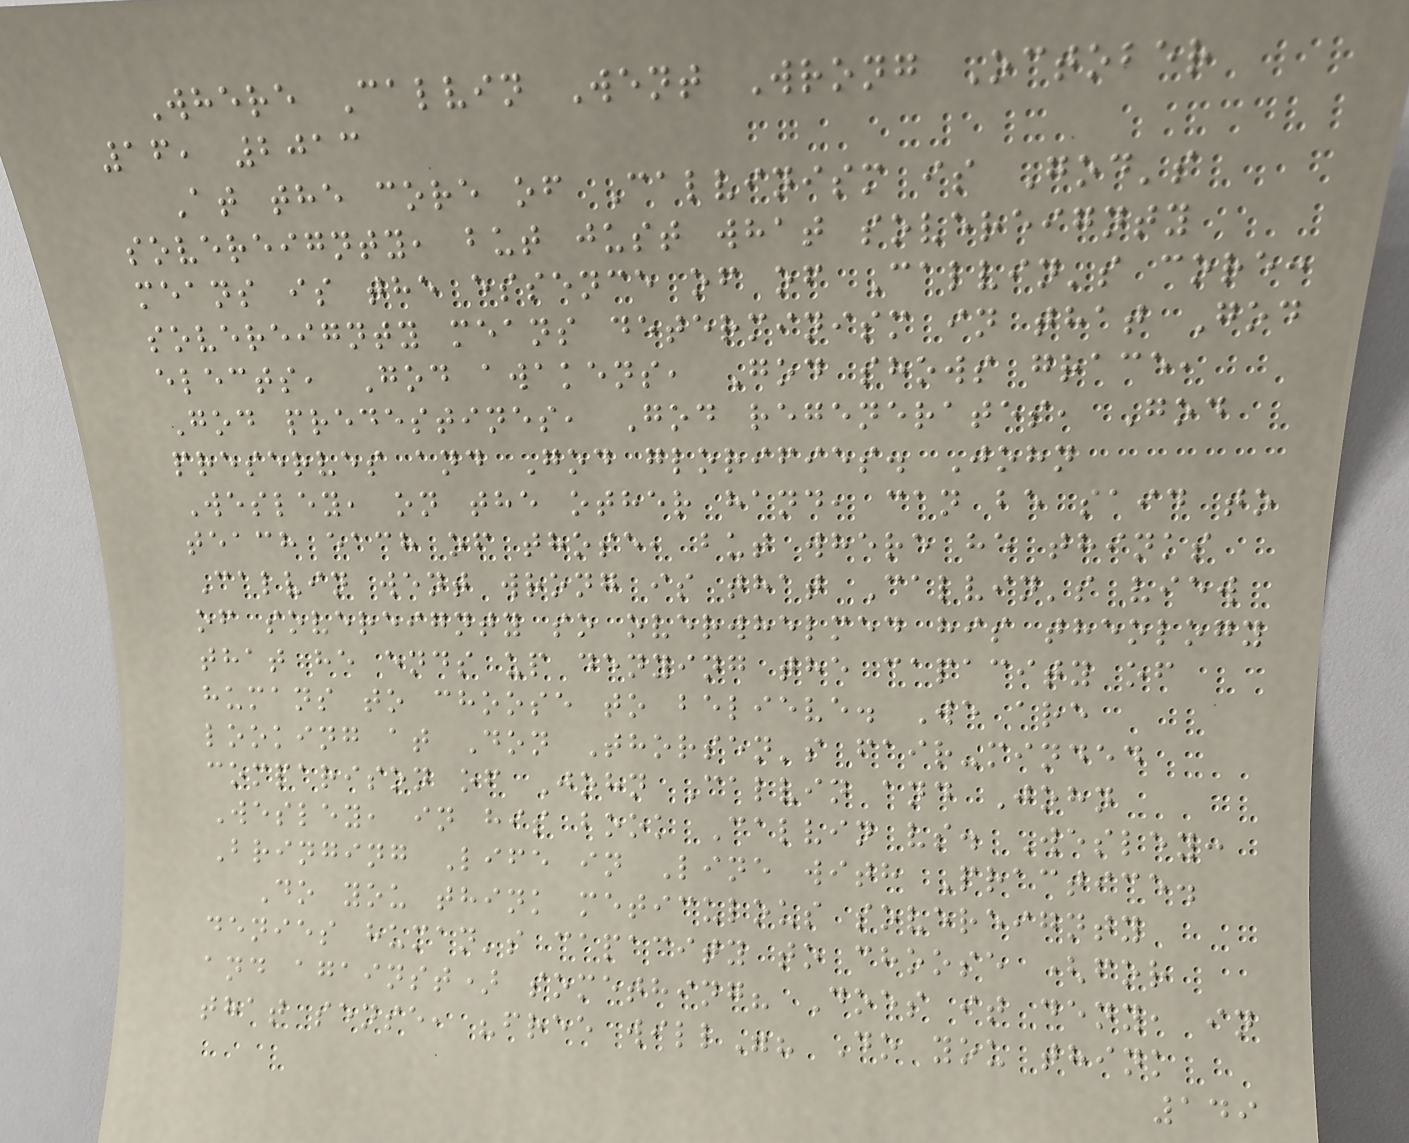Where Calvin Went Wrong October
16, 2013
At the core of Calvinism is God's
sovereignty, but just what sovereignty
means is the essence of of Calvin's core:
sovereignty means determinism in that God
elects, God awakens, God shows grace,
God predestines, God regenerates, God
preserves and God glorifies. John
Wesley, on the other hand, can be said to
teach each of those, but where he thinks
Calvin went wrong is that Calvin's view
of sovereignty so overwhelmed his theology
that he ends up denying the capacity of
humans to choose to believe. We are
looking at Don Thorsen's fair-minded
comparison of John Calvin and John
Wesley, in his book Calvin vs. Wesley:
Bringing Life in Line with Practice.
Do you think meticulous sovereignty
denies human's capacity to choose (for
and against) something? Does it deny, in
that sense, "free will"? Do you think
149
